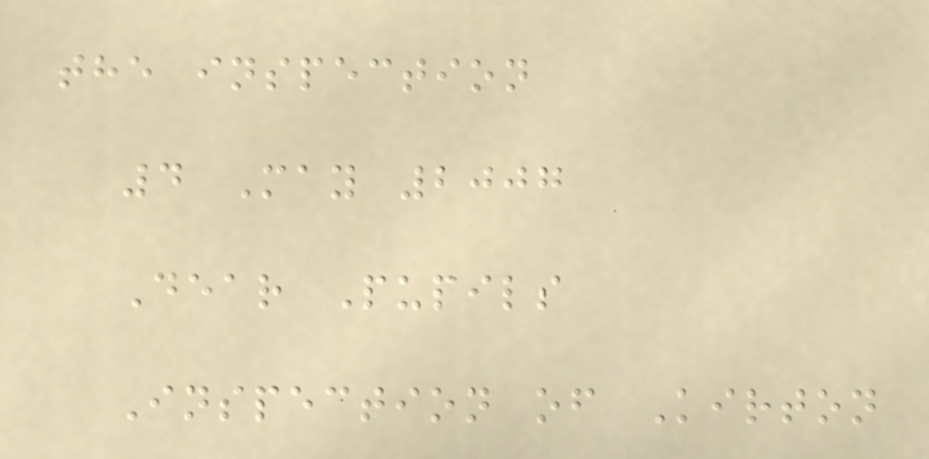the inspection
4 May 2007
Dear Pupils
Inspection of Kirton
